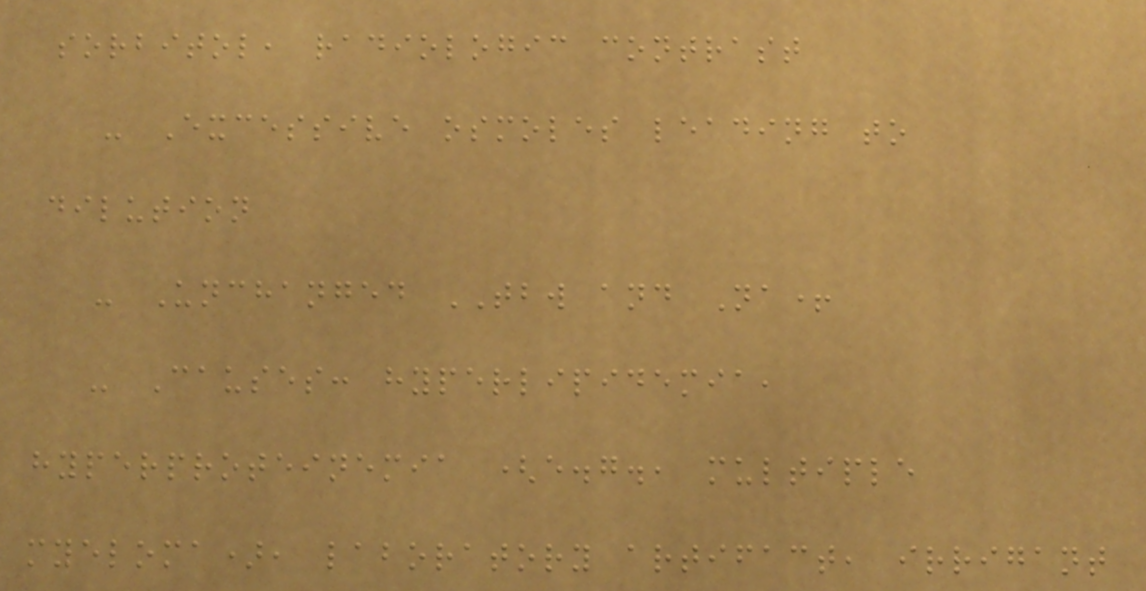sorbitol, radiologic contrast
- Excessive osmoles leading to
dilution
- Unchanged TBW and Na+
- Causes: hyperlipidemia,
hyperproteinemia (e.g., multiple
myeloma), laboratory artifact, irrigant
